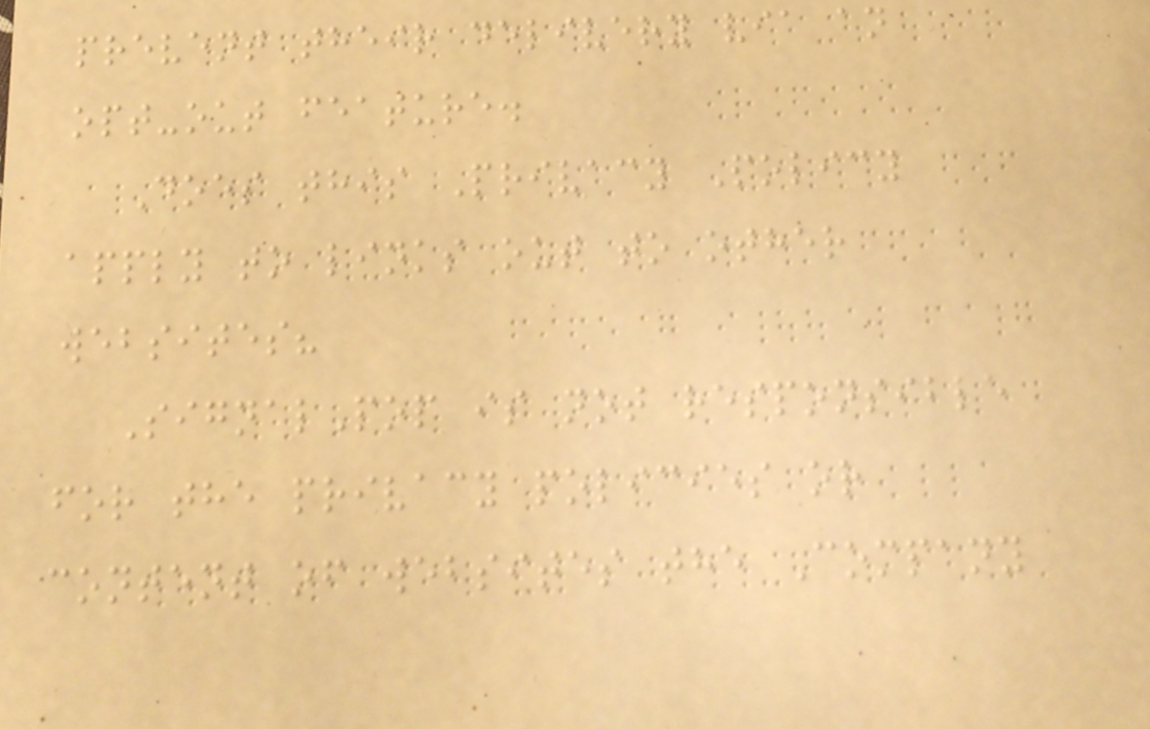prevent their delivery via an
opt-out feature.
Does this Privacy Policy
apply to links out to other
websites?
SignalPop is not responsible
for the privacy policies or
content of websites the Company
